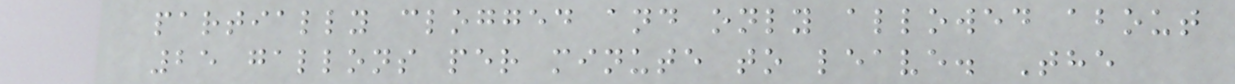partially clogged and only allowed about
25 gallons per minute to leave. The
